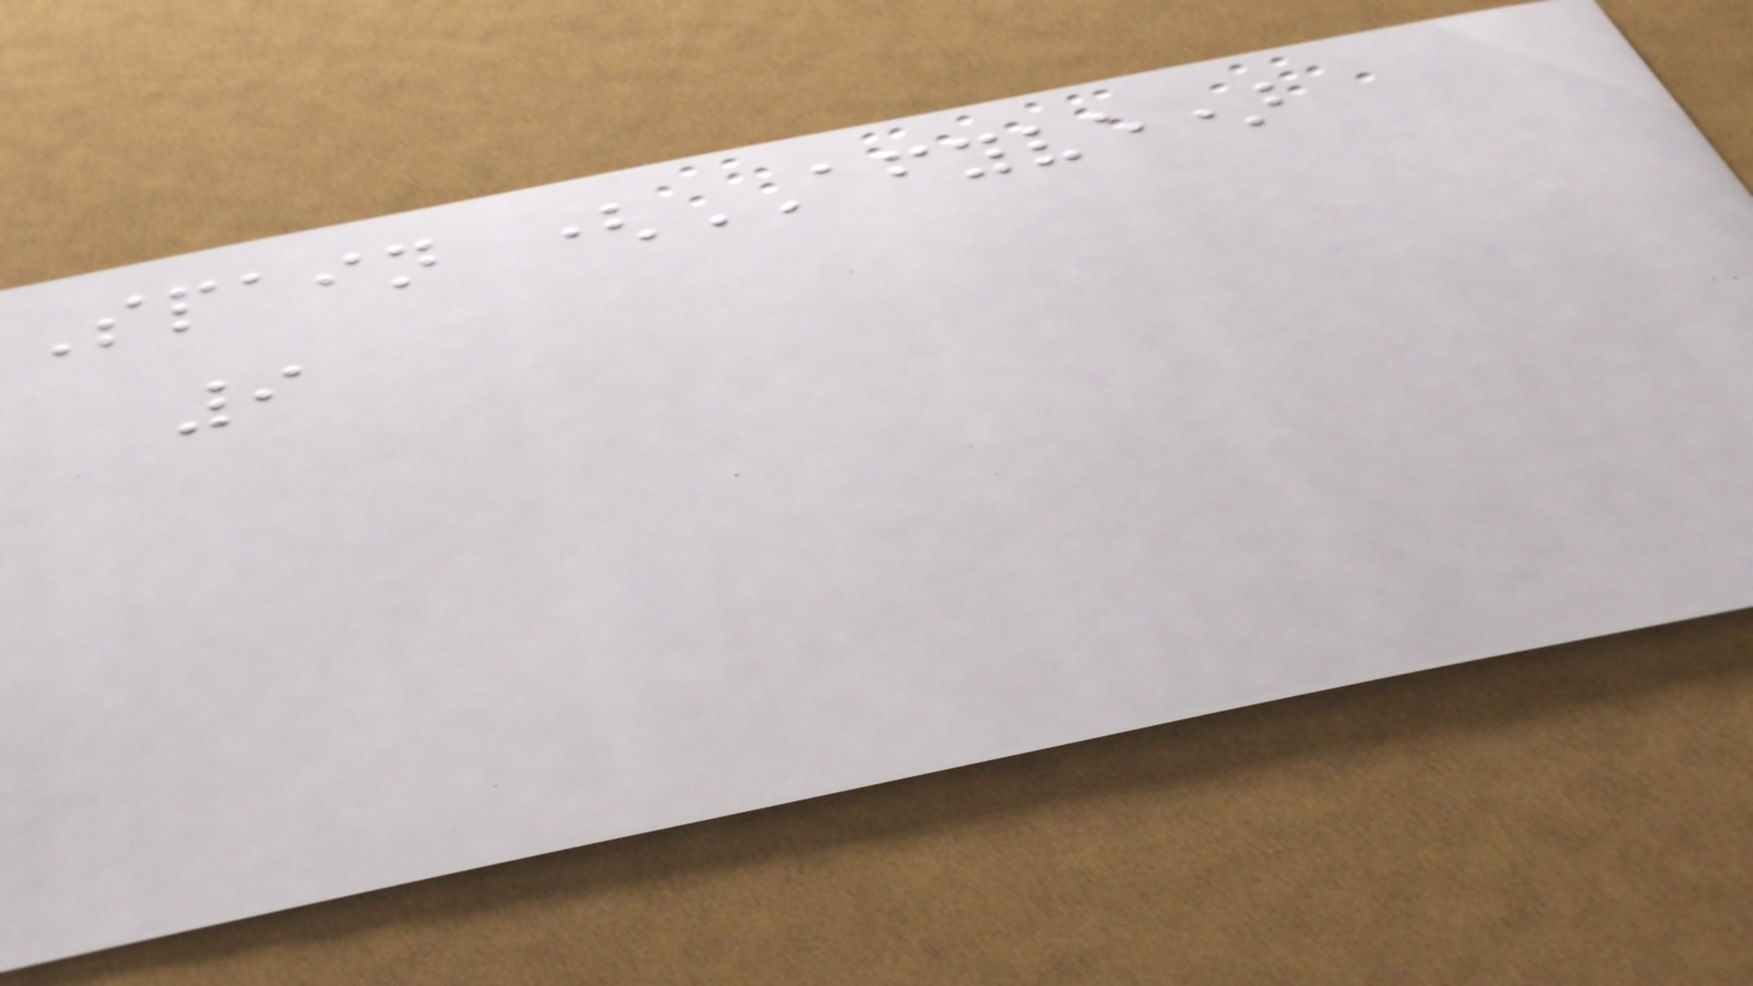Spain (AFYVE)
9
